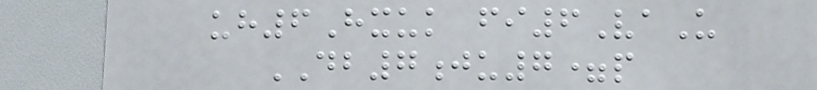uh6Hxuk fi6VaU
DB7ju7=p
